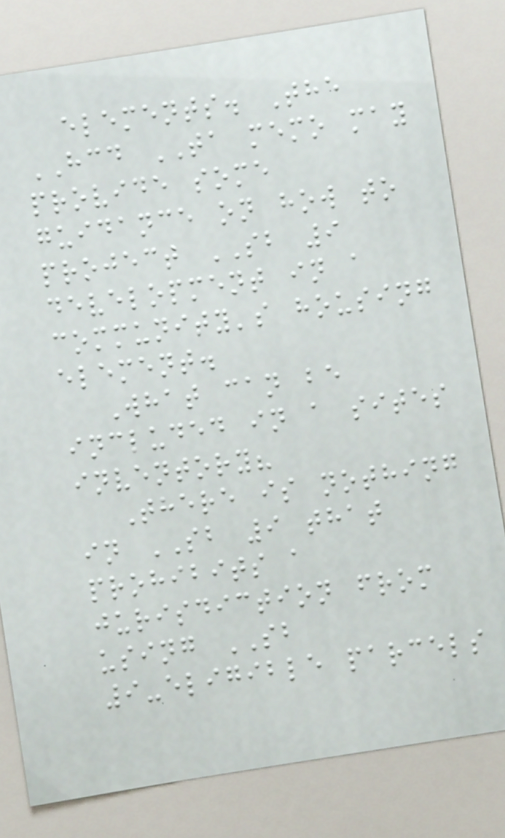elements. The
HCD TA memo may
provide some
guidance on how to
project SB 9
development in a
community's housing
element.
What can be
included in a sites
inventory?
There is nothing
in SB 9 that
prohibits a
jurisdiction from
using SB
9-eligible parcels
